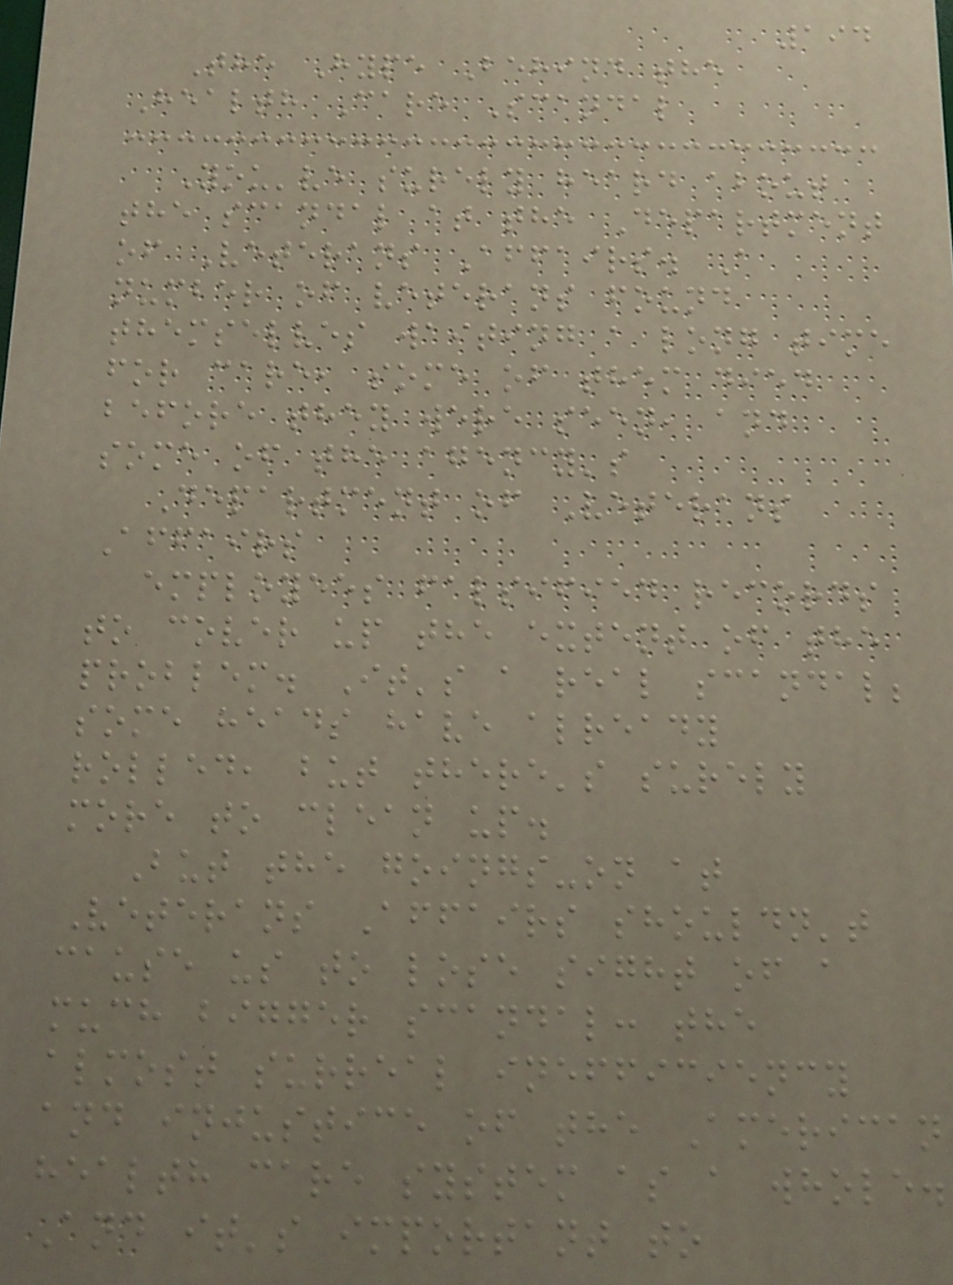194
The Hype Behind the
Health Care Scandal
You've surely heard about
the scandal at the Department
of Veterans Affairs. A
number of veterans found
themselves waiting a long time
for care, some of them died
before they were seen, and
some of the agency's
Department of Veterans
Affairs
employees falsified records
to cover up the extent of the
problem. It's a real scandal;
some heads have already
rolled, but there's surely
more to clean up.
But the goings-on at
Veterans Affairs shouldn't
cause us to lose sight of a
much bigger scandal: the
almost surreal inefficiency
and injustice of the American
health care system as a whole.
And it's important to
